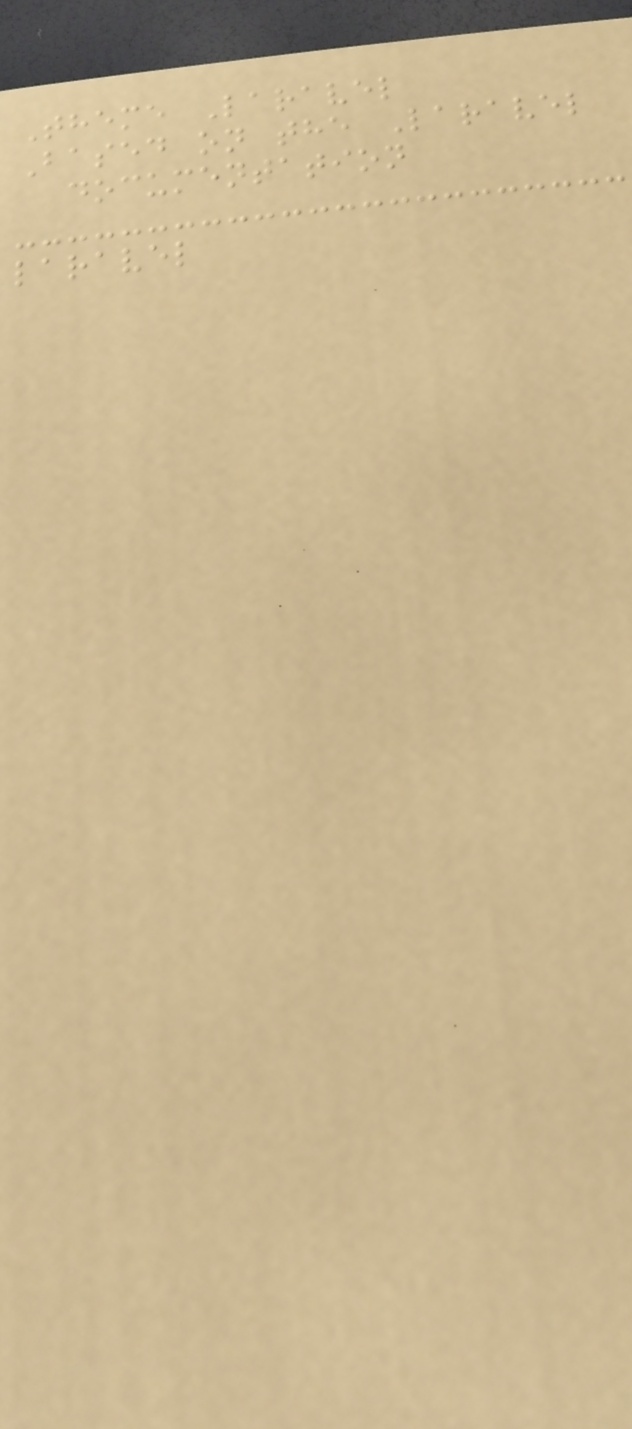Theme Laravel
Based on the Laravel
documentation
laravel
